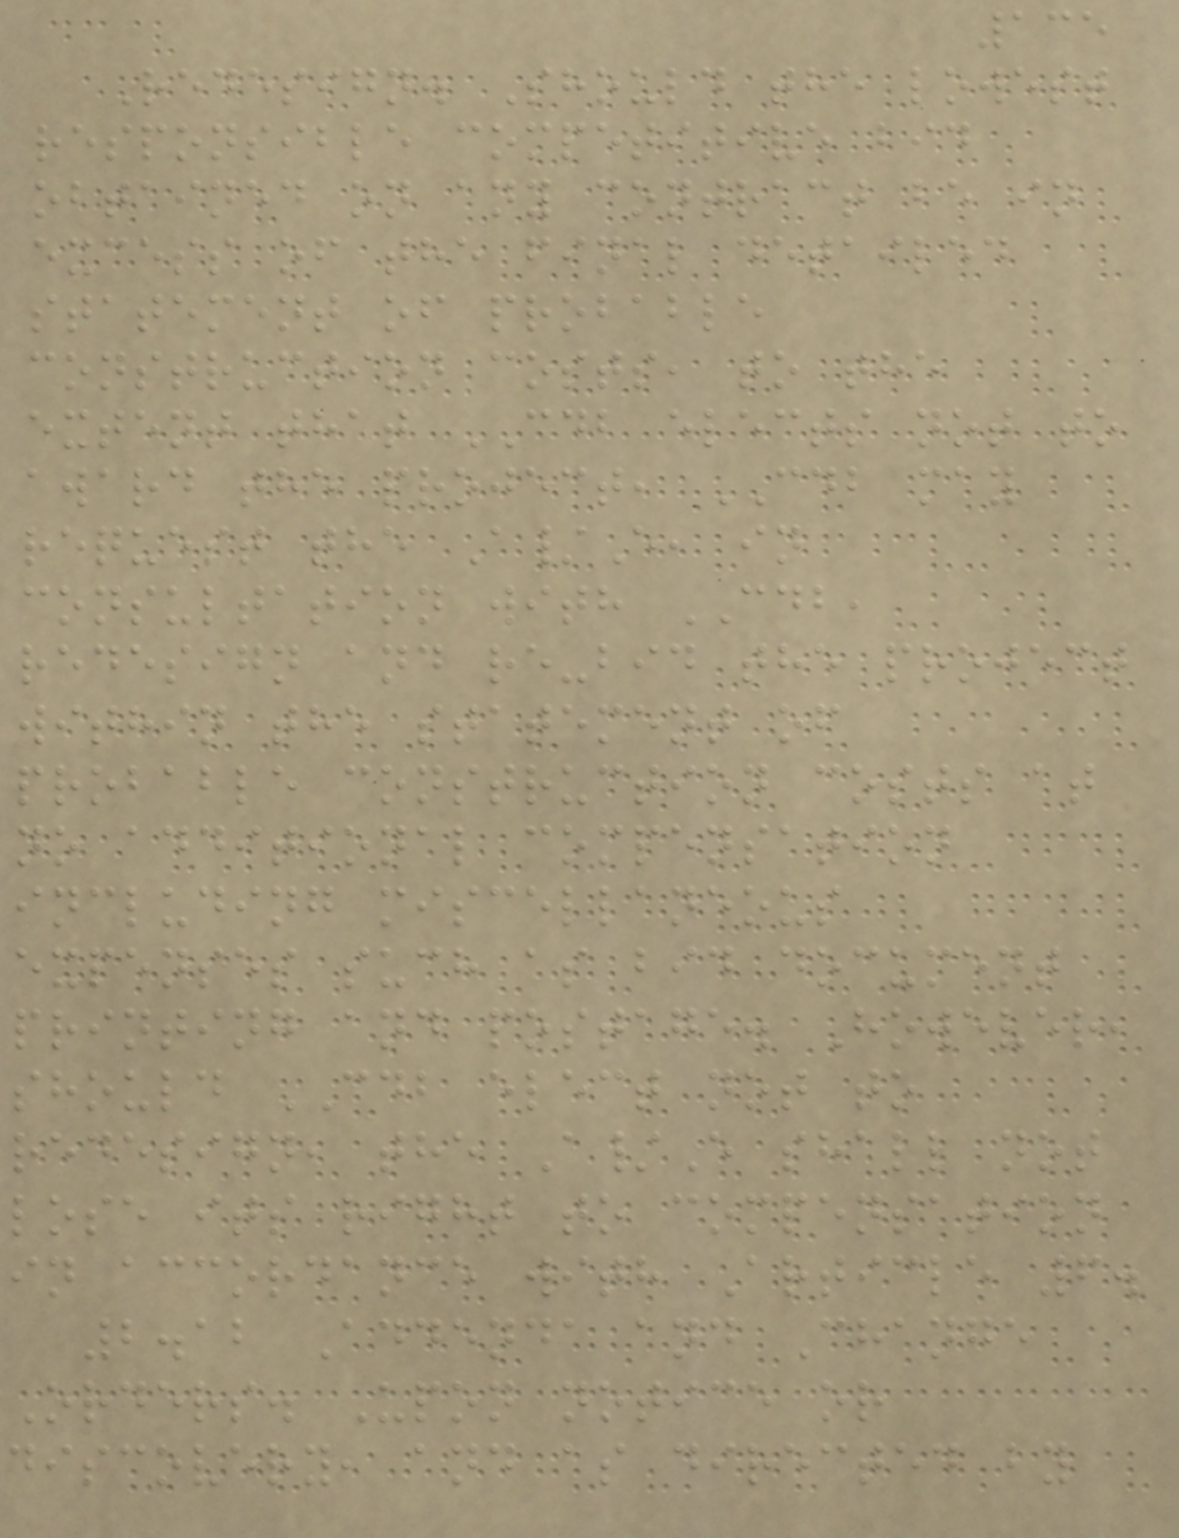135
Redesign. Should the lowest
responsible competitive bid
obtained on any contract be in
excess of the final detailed
statement of probable
construction costs, to the
extent that CDB elects not to
award the project, CDB may
request the A/E, in
consultation with CDB,
redesign and re-bid the project
within the statement of
probable construction costs at
no additional compensation
including miscellaneous
expenses such as bid document
printing and postage. However,
should CDB elect not to
redesign, the A/E shall not
lose its right to compensation
in accordance with Article 6.
2.12 Addenda and Change
Orders. Upon notice or
discovery, and as directed by
